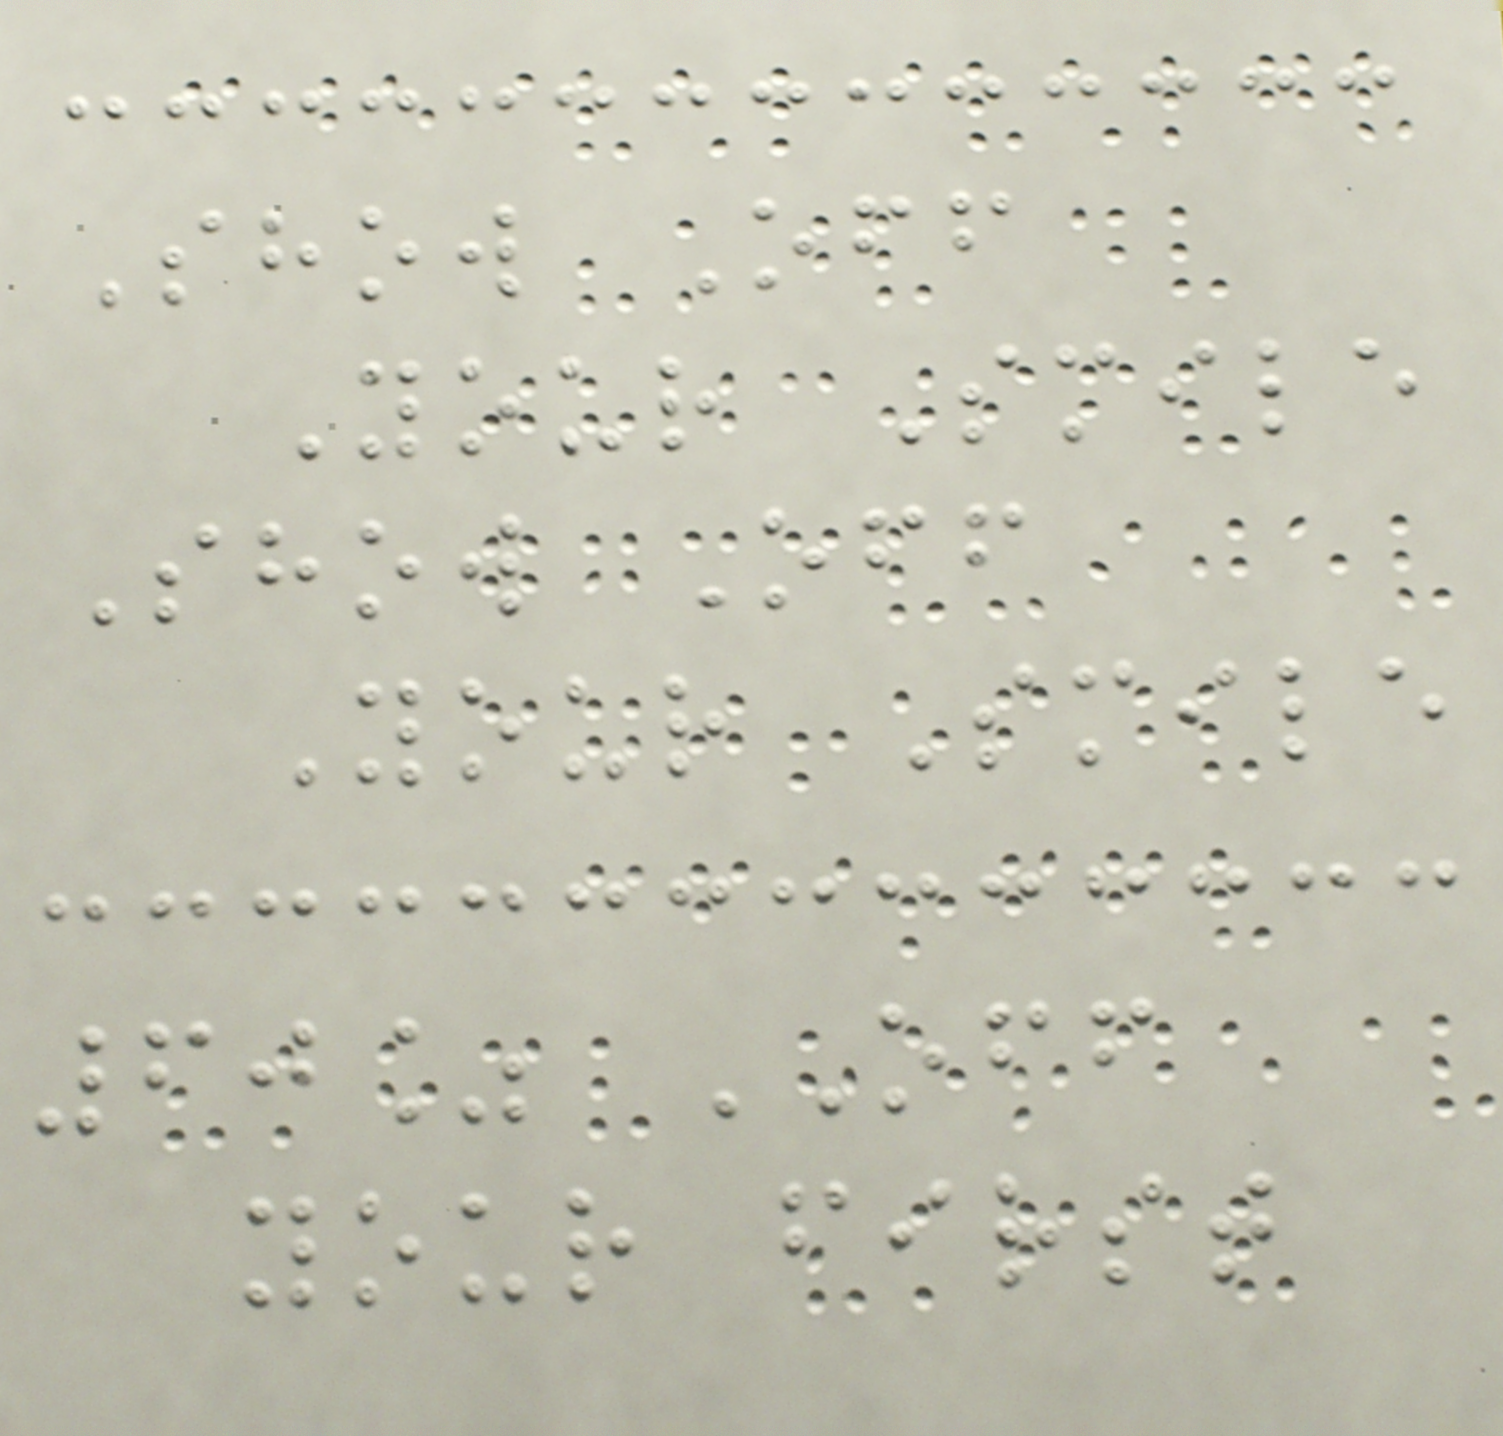Show Off
Your Smile
Show Off
Your Smile
60% OFF
your first
